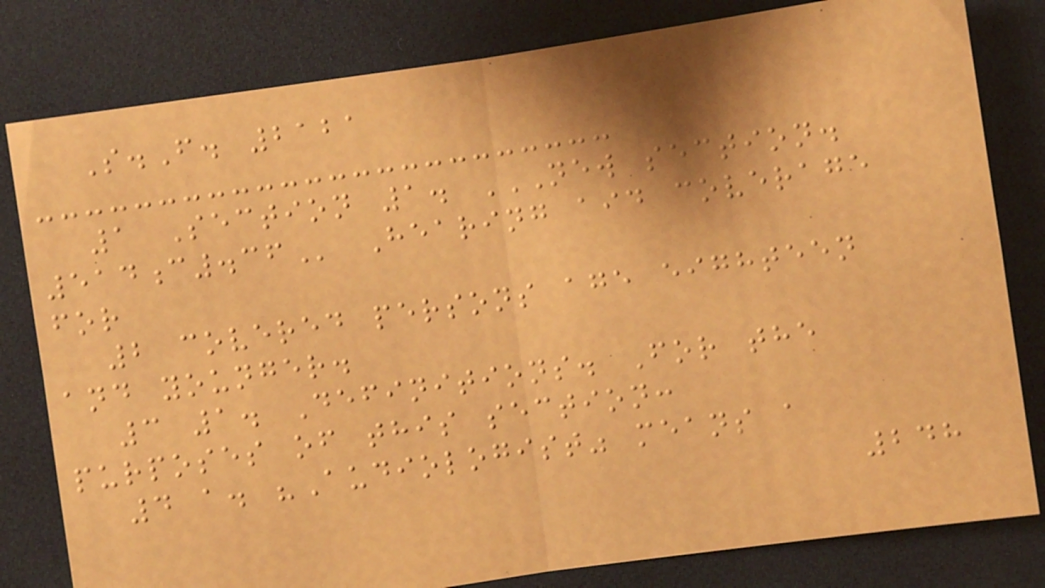S.F. 2121
1 Section 1. NEW SECTION.
514C.36 Hearing aid coverage
for
2 covered persons age eighteen
and younger.
3 1. Definitions. For the
purposes of this section:
4 a. "Audiologist" means a
248
